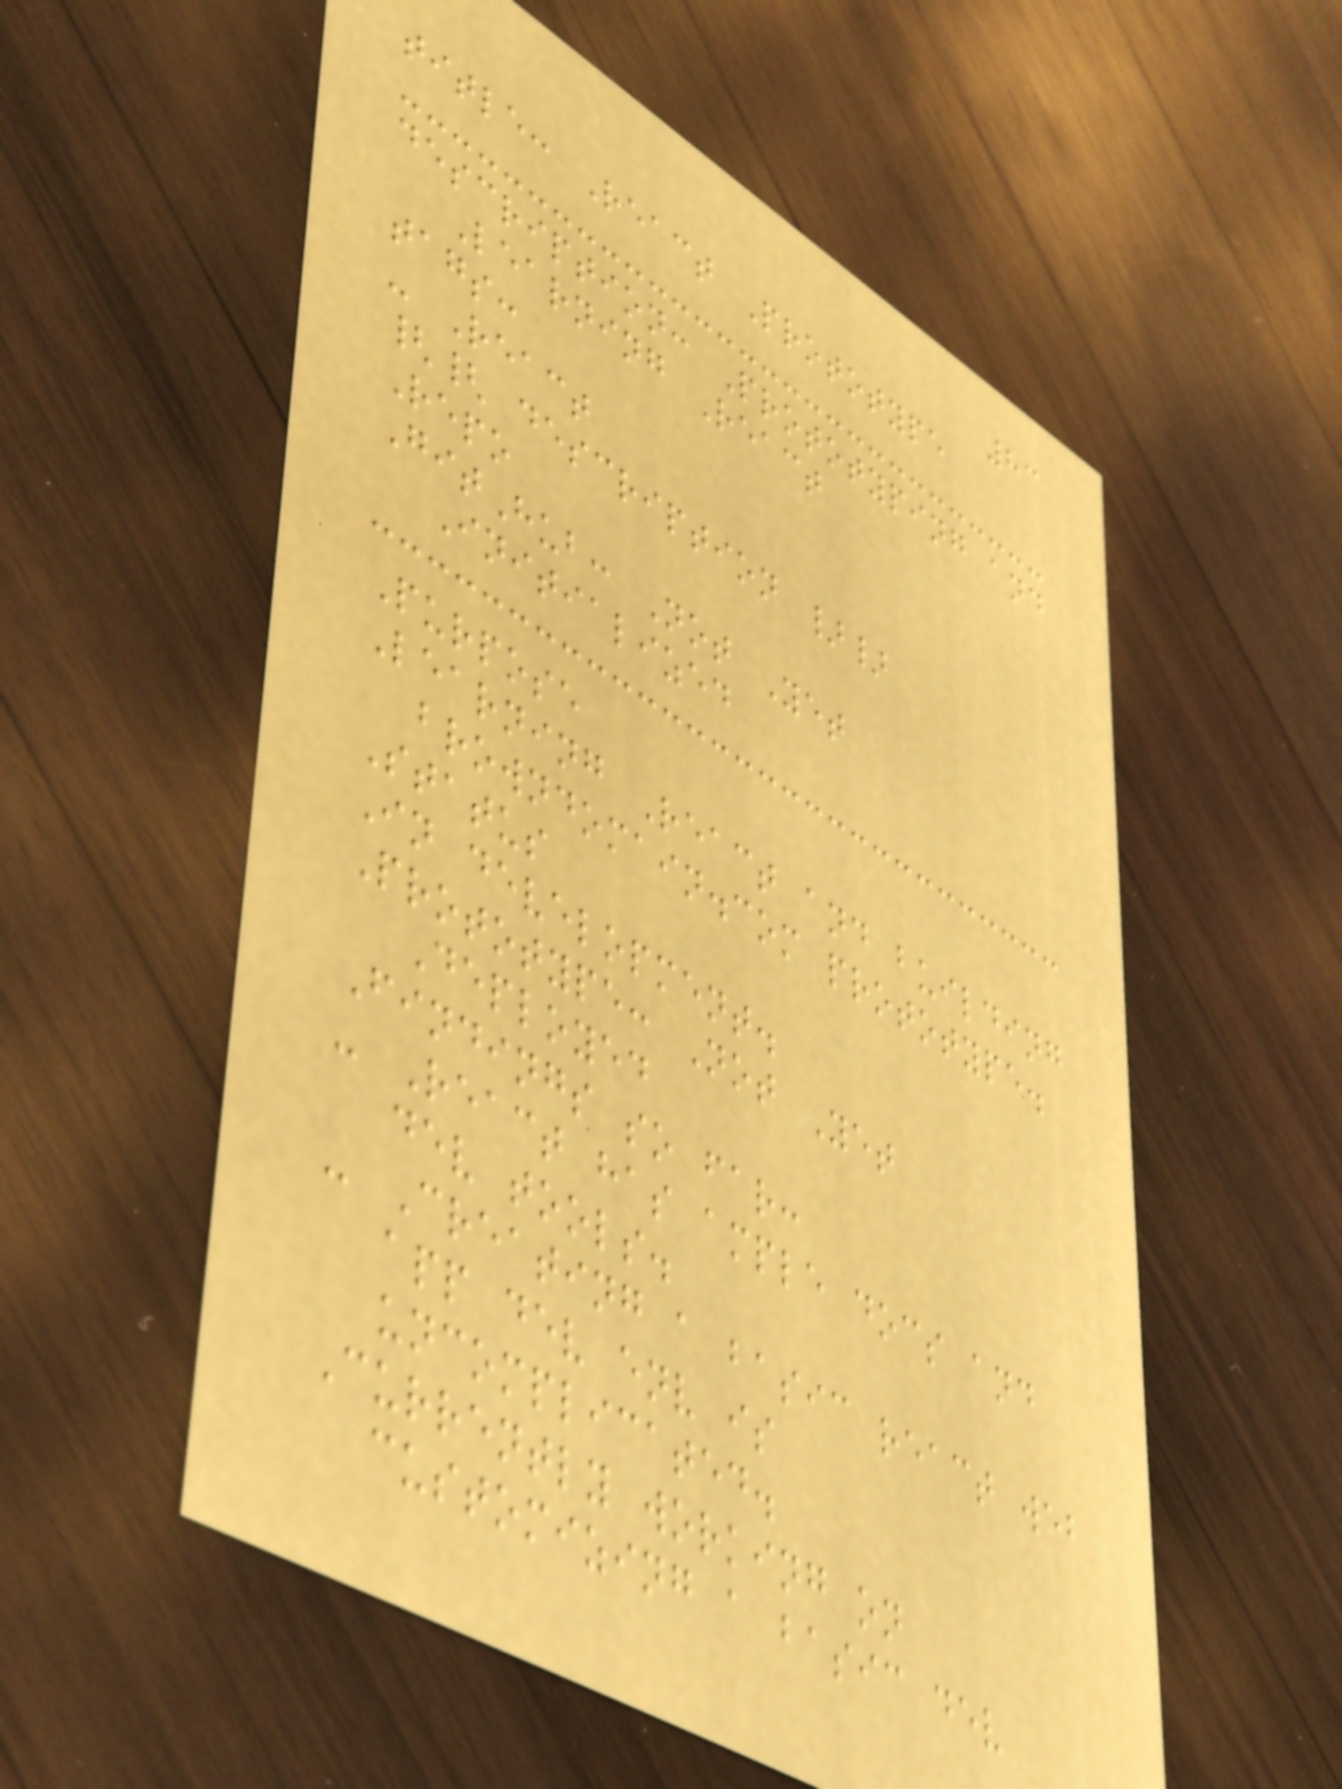83
title: React Prototype
description: Prototyping and
Learning React
tags:
- React
{{ description }}
Repo
GitHub: Not Yet
Initialized
Purpose
Learning React and building
browndomain.com prototype.
Status
In development.
Prototype: Not Yet
Deployed
Findings so far:
- React has ample docs and
dev tools.
- Creating a basic react web
app dev env is
uncomplicated.
Currently working on
customizing a basic dev
